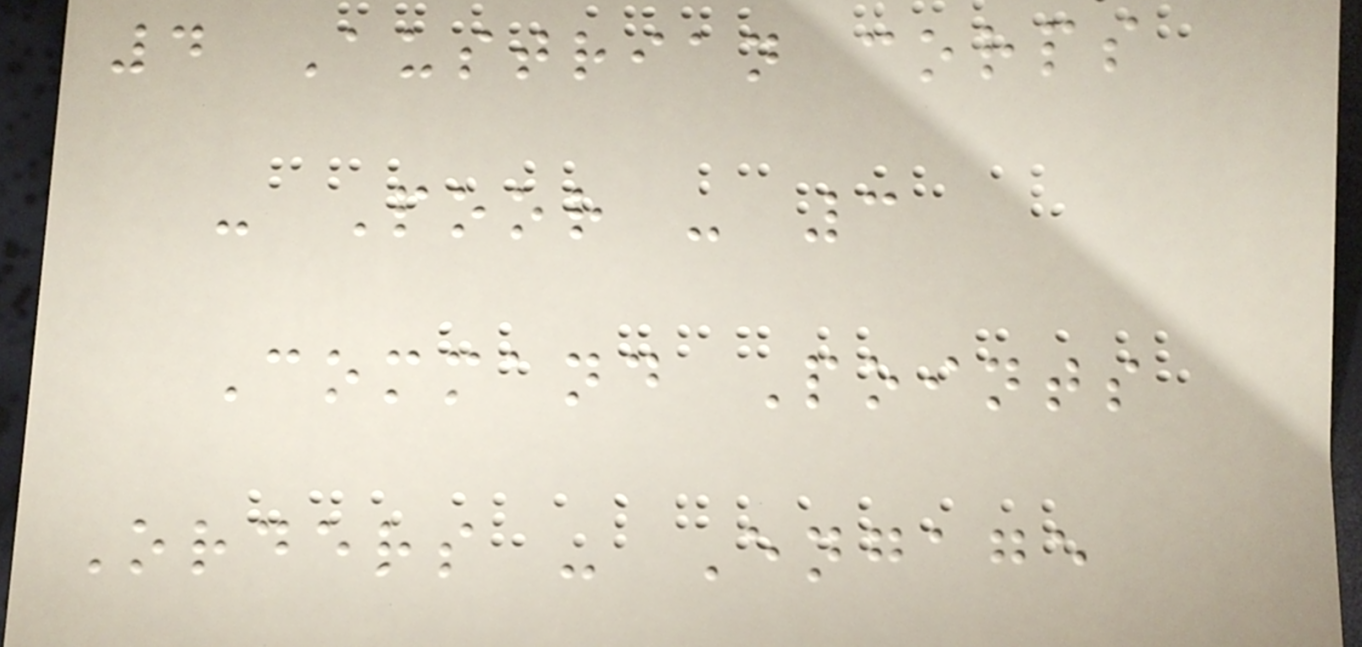4 Austrian corps
- Poor - 3
Command Points
Orders - Engage
